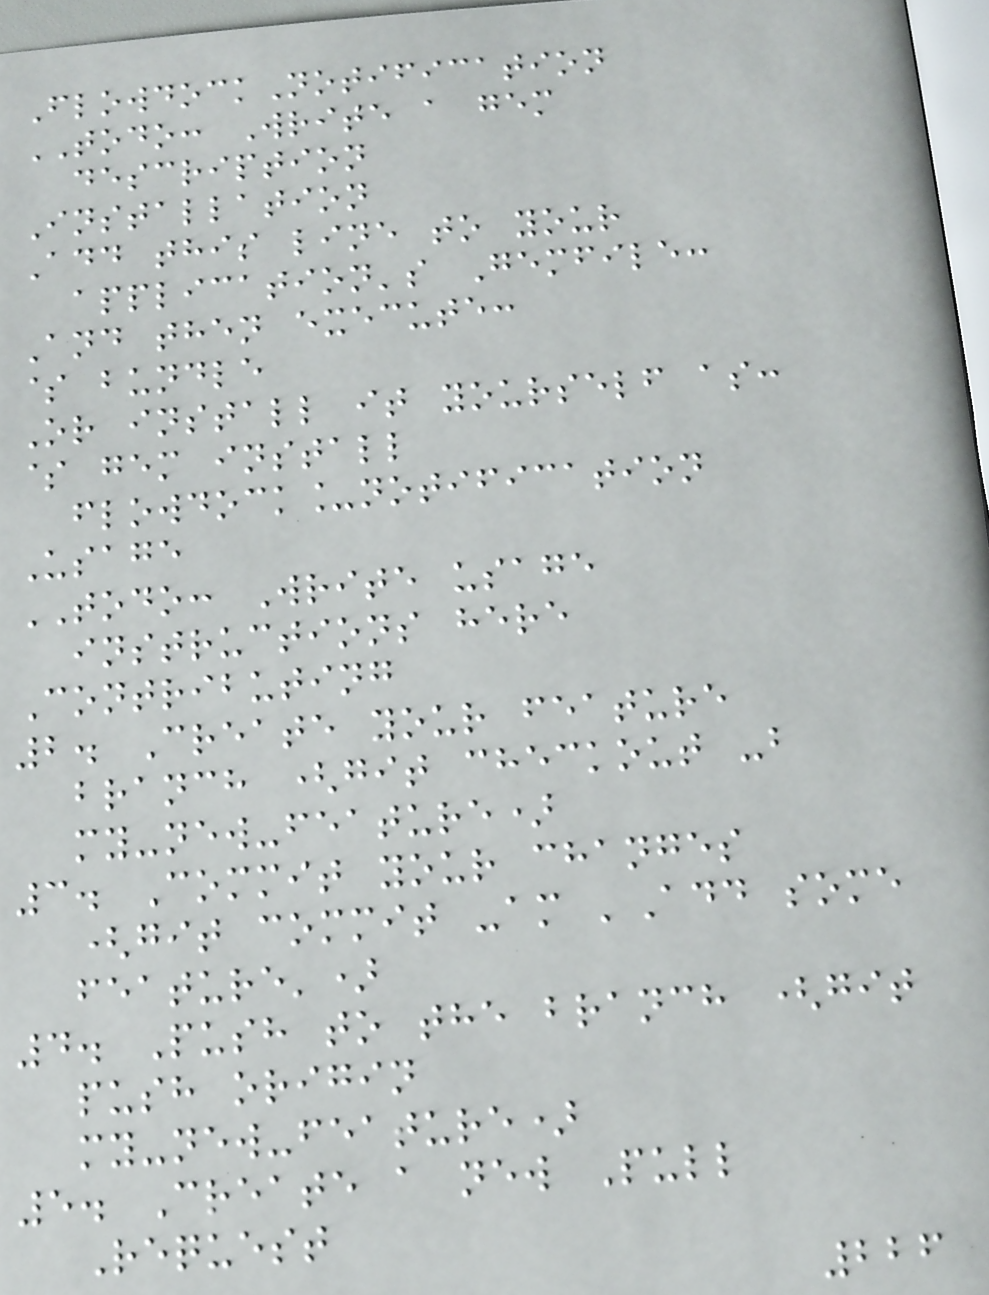FlowdockNotification
TODO: Write a gem
description
Installation
Add this line to your
application's Gemfile:
And then execute:
$ bundle
Or install it yourself as:
$ gem install
flowdock_notification
Usage
TODO: Write usage
instructions here
Contributing
2. Create your feature
branch (git checkout -b
my-new-feature)
3. Commit your changes
(git commit -am 'Add some
feature')
4. Push to the branch (git
push origin
my-new-feature)
5. Create a new Pull
Request
226
